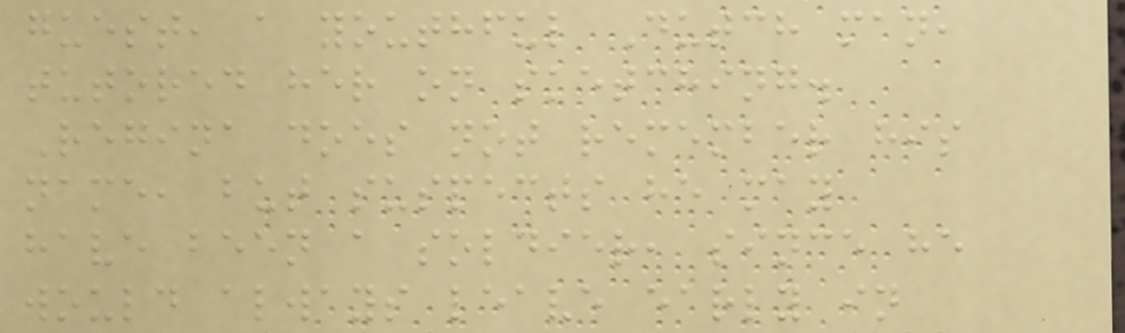guest, a youthful Dutch man,
tutored her on sketching.
Regina does not remember his
name, but suspects he may
have been a soldier, since he
would always leave early in
